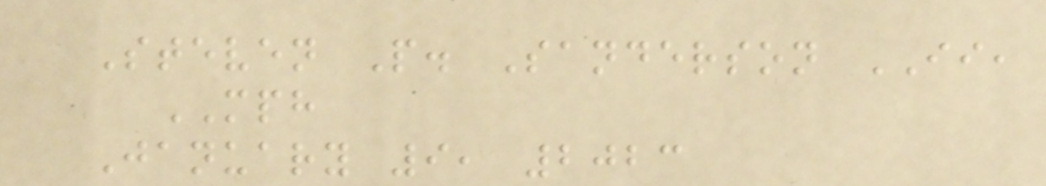Steven P. Sanderson II,
MPH
January 9, 2023
